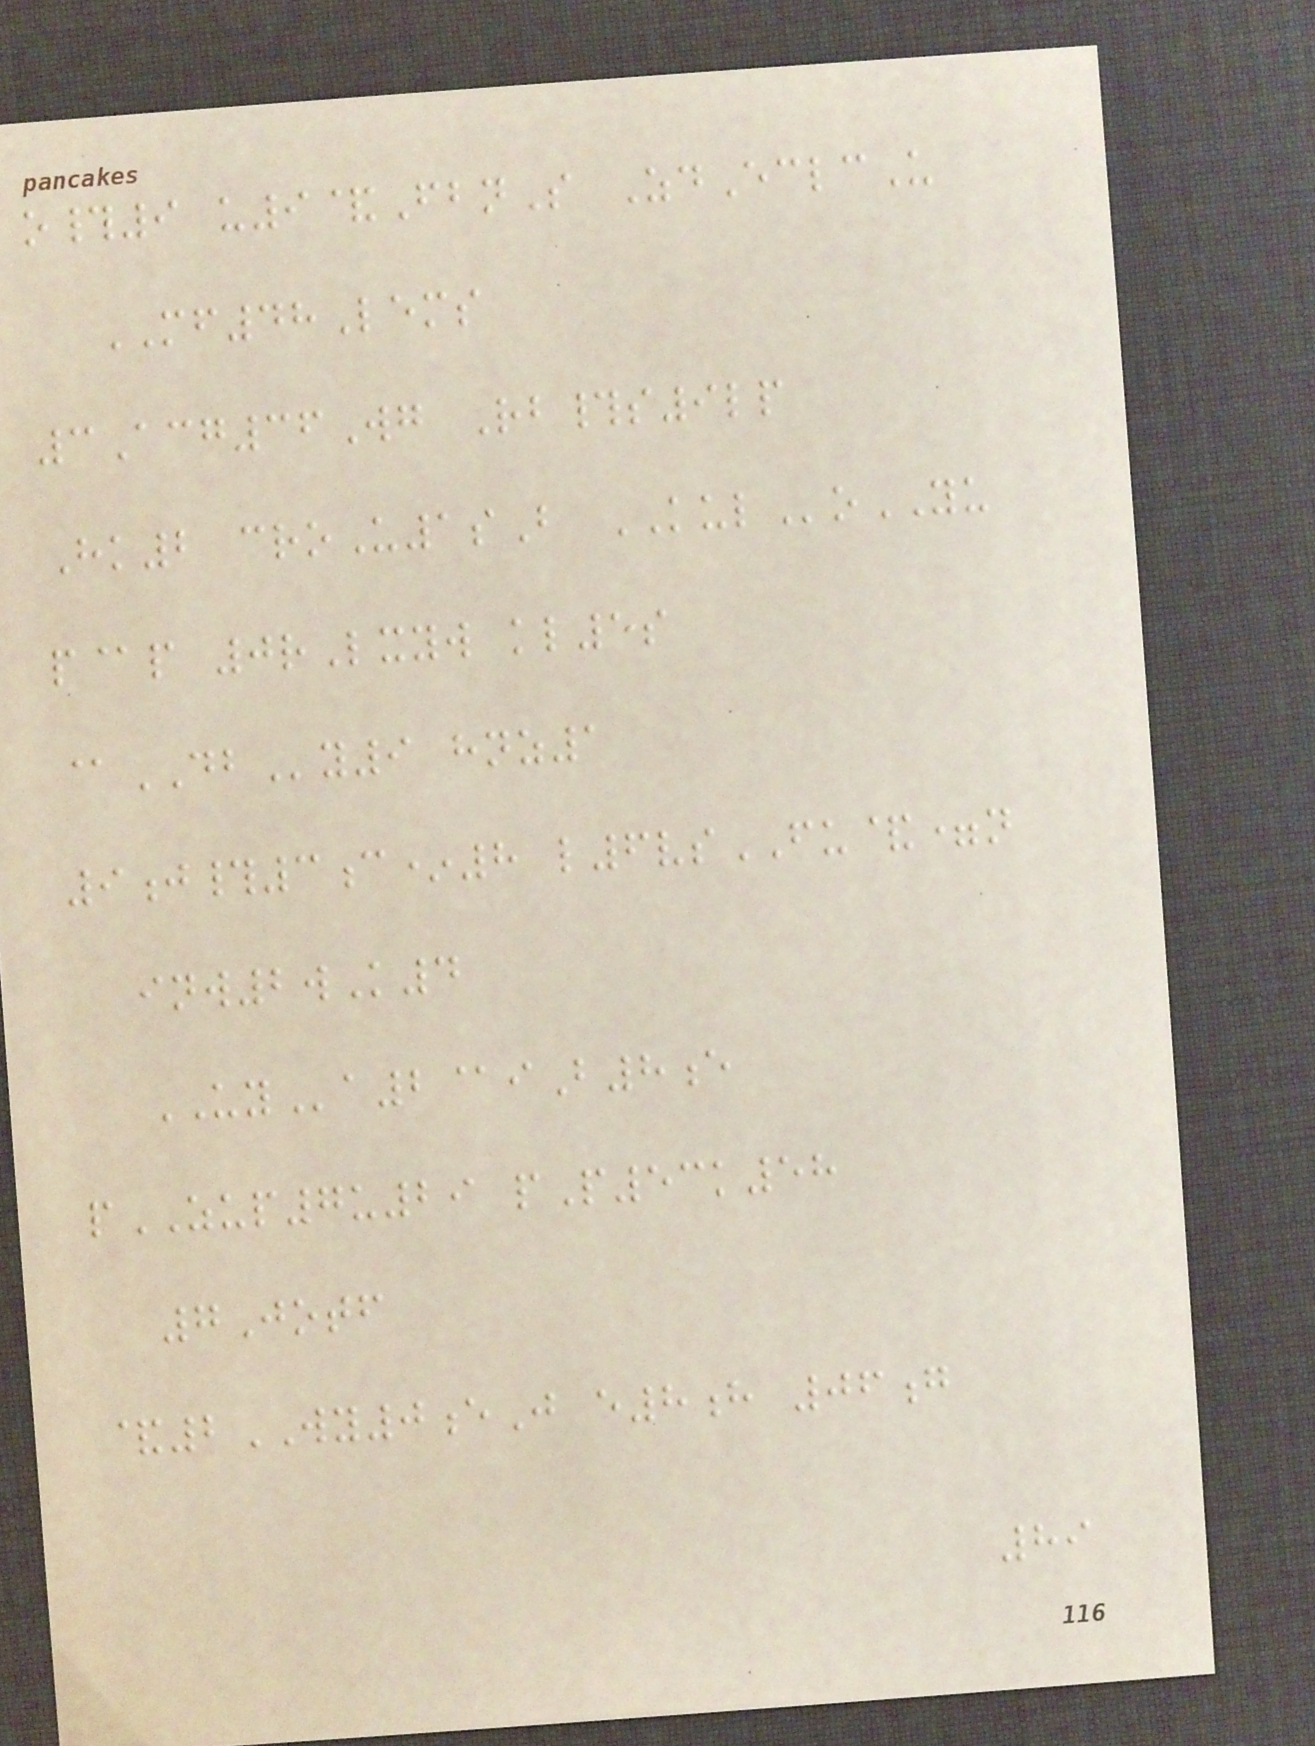o#9 u9&FbnS ZdEclcU
MF48Lems
3Acg36Wg Rb#s9lp
Hk2 croU1sB KULoYU
p@p 0rLxyw kl5s
@DBy9 hnz1
9j#3c*8 l6vsFU&=n
inw2wK4
UYa2@iB8e
pZUP7u29 pP53k58
7Jotf
&2WY0eJ e8h 06g
89
